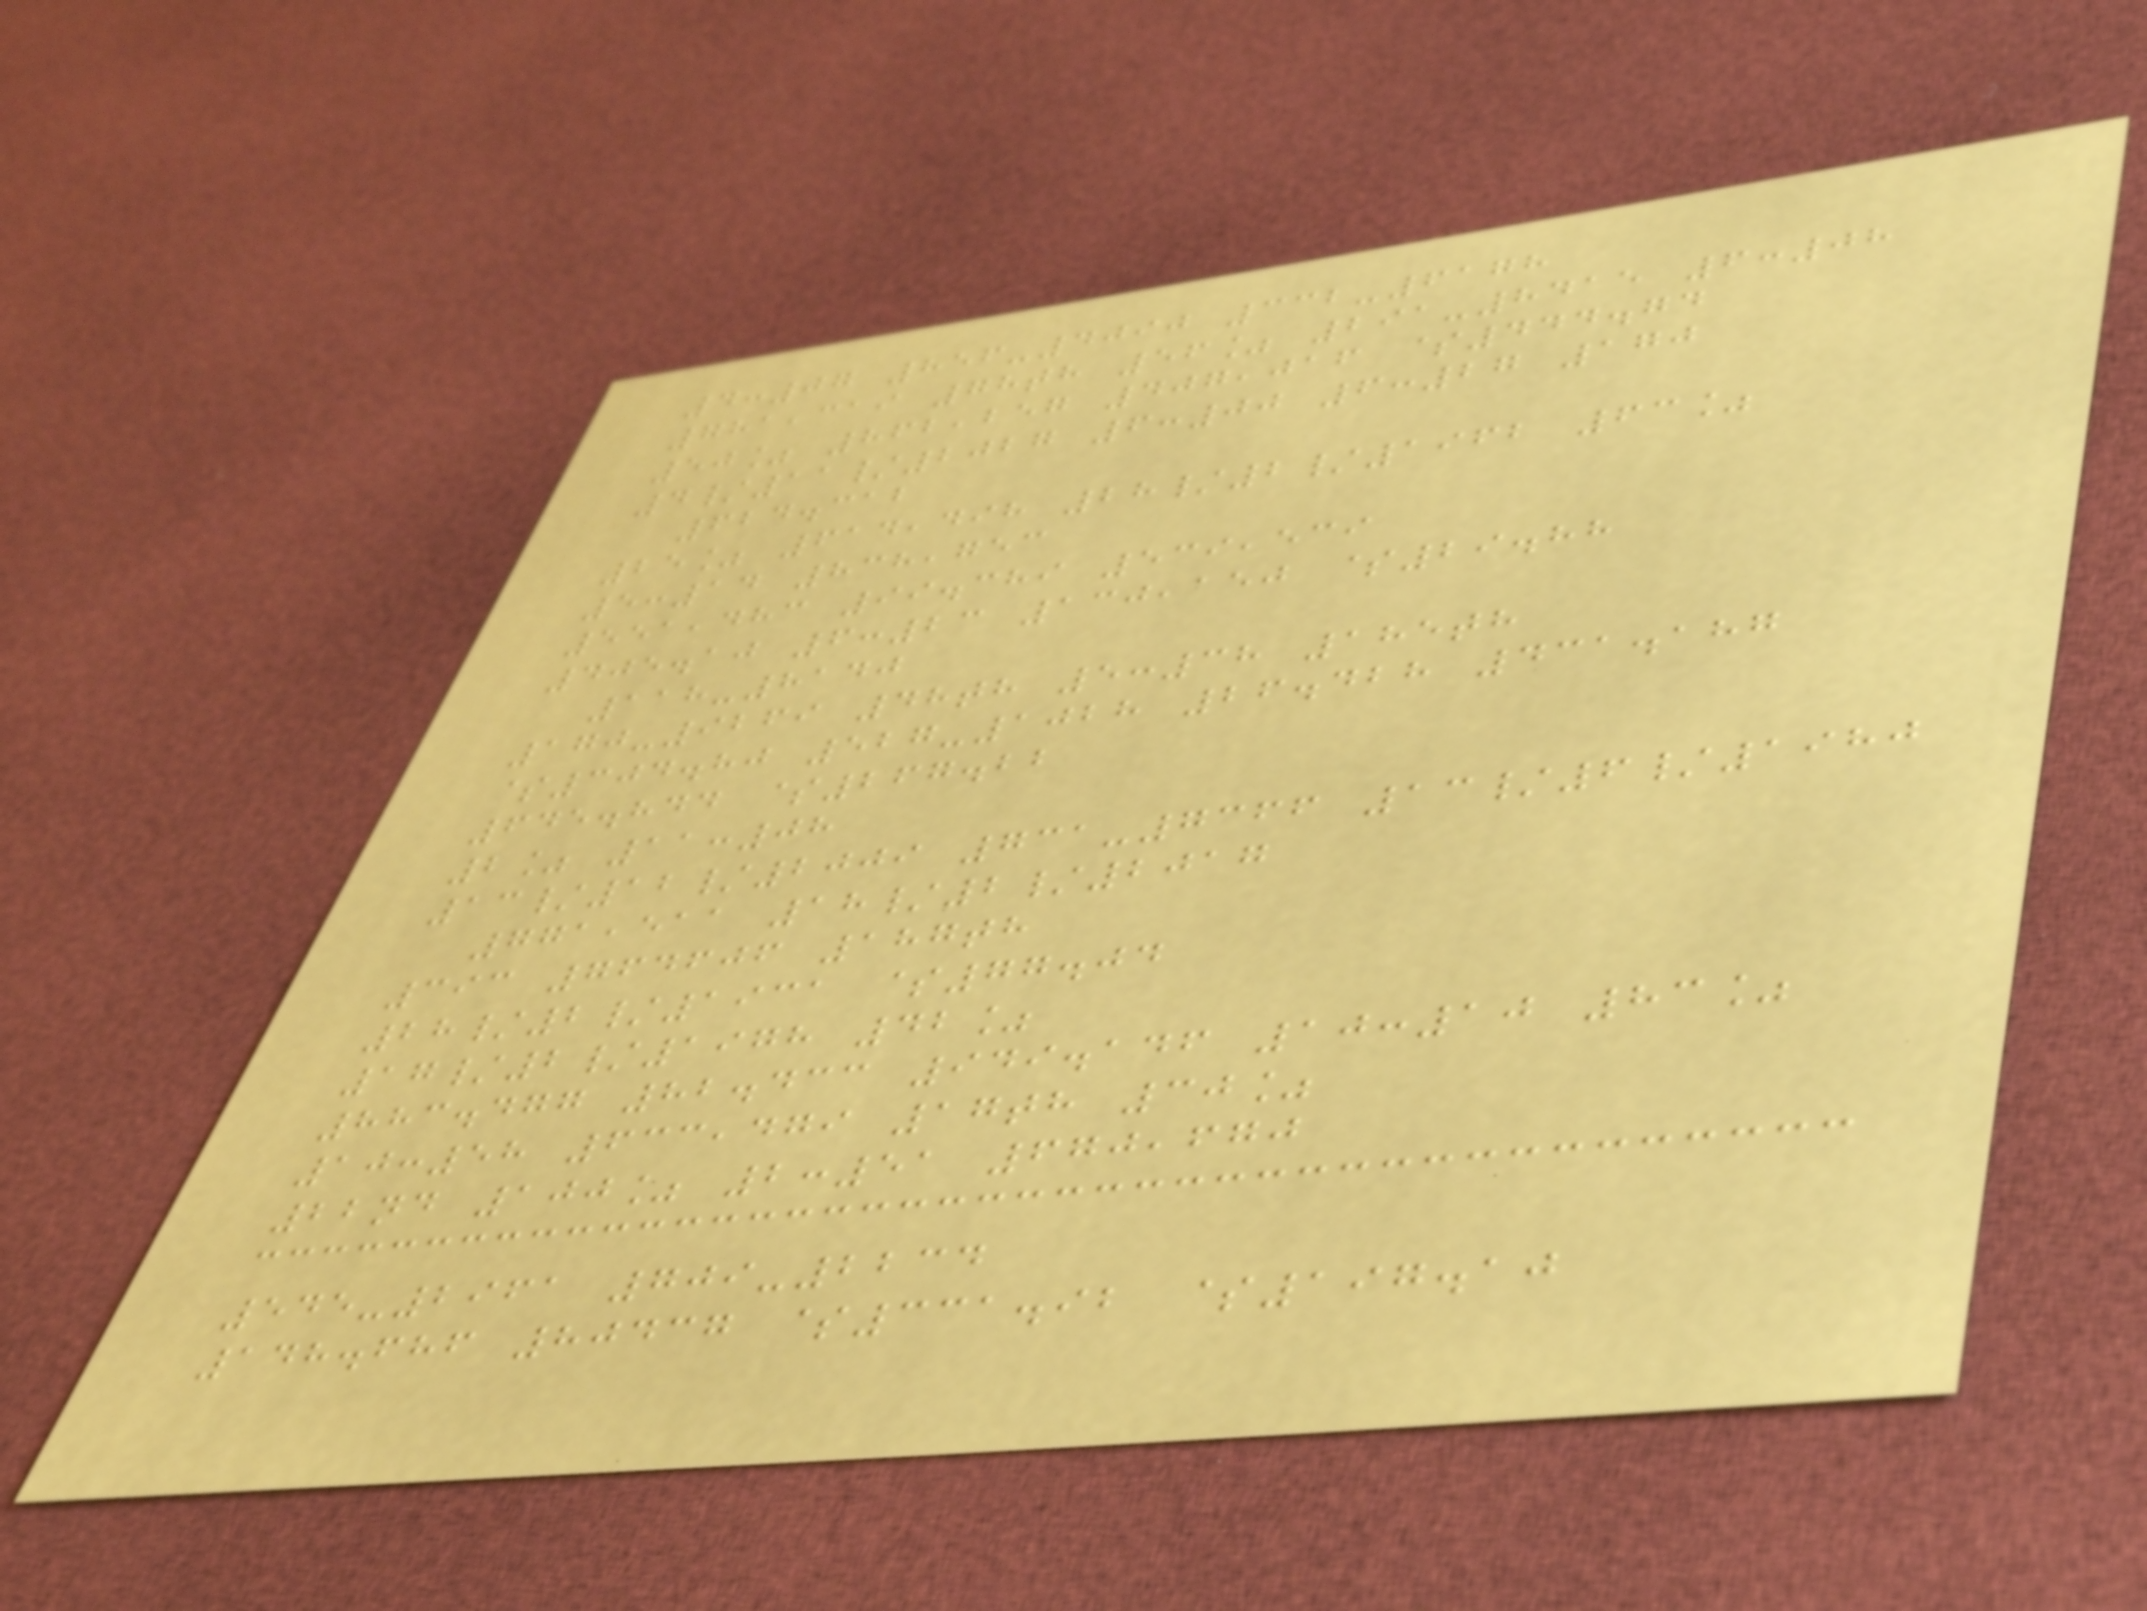4:07 856-4090 332-6178
781,319 78th 56% 291-8415 6:08
50% 862,257 407,016 $444.74
4/11/2027 6:00 6:27 170
624.312
25% 614,498 28/2/1962 63%
5:14 838,753
551,483 99.389 539,539
405.10 6:23 130,150 $29.88
118-8140
170-9269 48th 5:38 185th
$304.80 527-1028 26.428 431.187
645.844 $267.22
2% 11:08
13/12/2009 731-7366 13/6/1980
771,511 18/2/2017
393 764606 187th
28/2/1931 $77.04
17/2/1978 42%
883.477 82.433 949.146 10:10 83%
10:58 633,479 17th 30%
22nd 100% 2:51 670,670
545-2961 709-2234
148.686 80437 $331.92 $197.10
